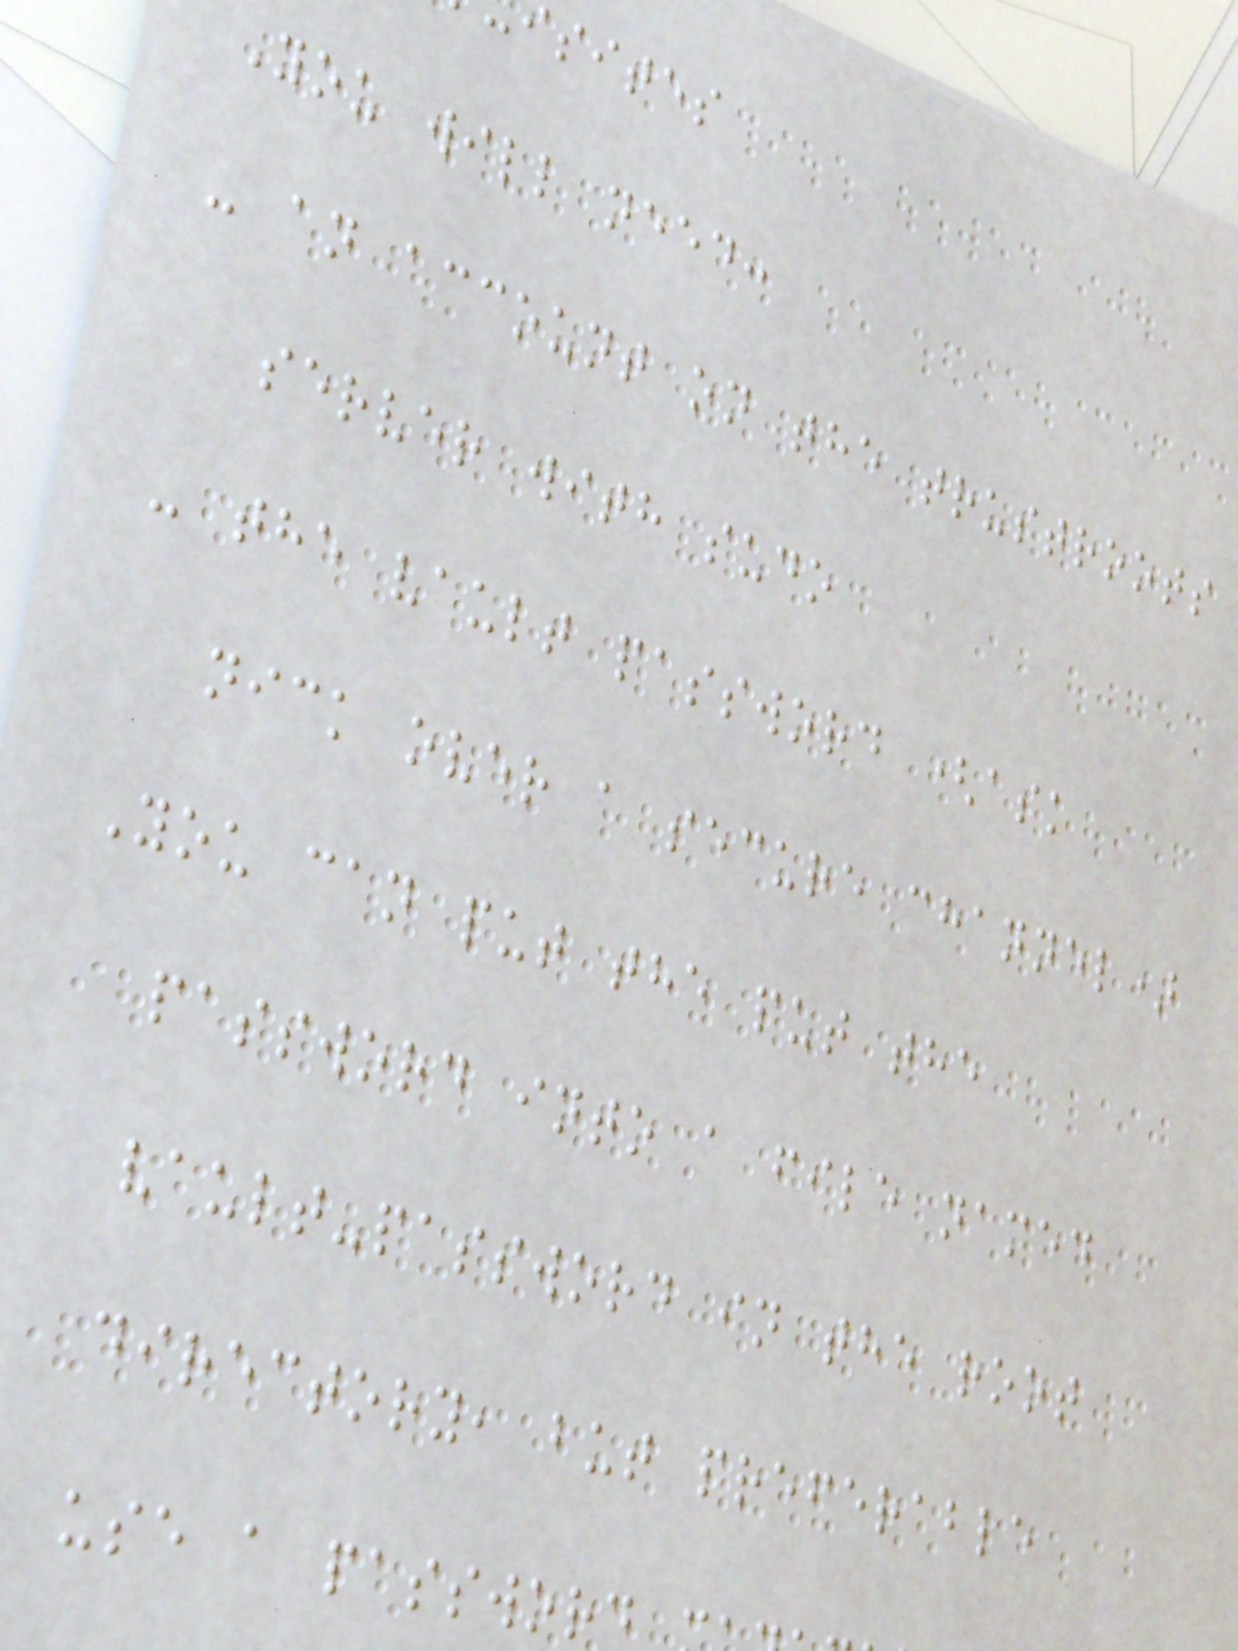sites
You will need:
- an account on the trustroots
server with sudo
- the vault password (ask
nick over a secure channel)
You can put the put the
password into a file named
vault-password in the root
directory, but preferable
use a password
